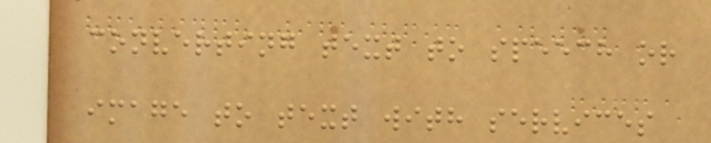converting text to speech or
image to text with services
